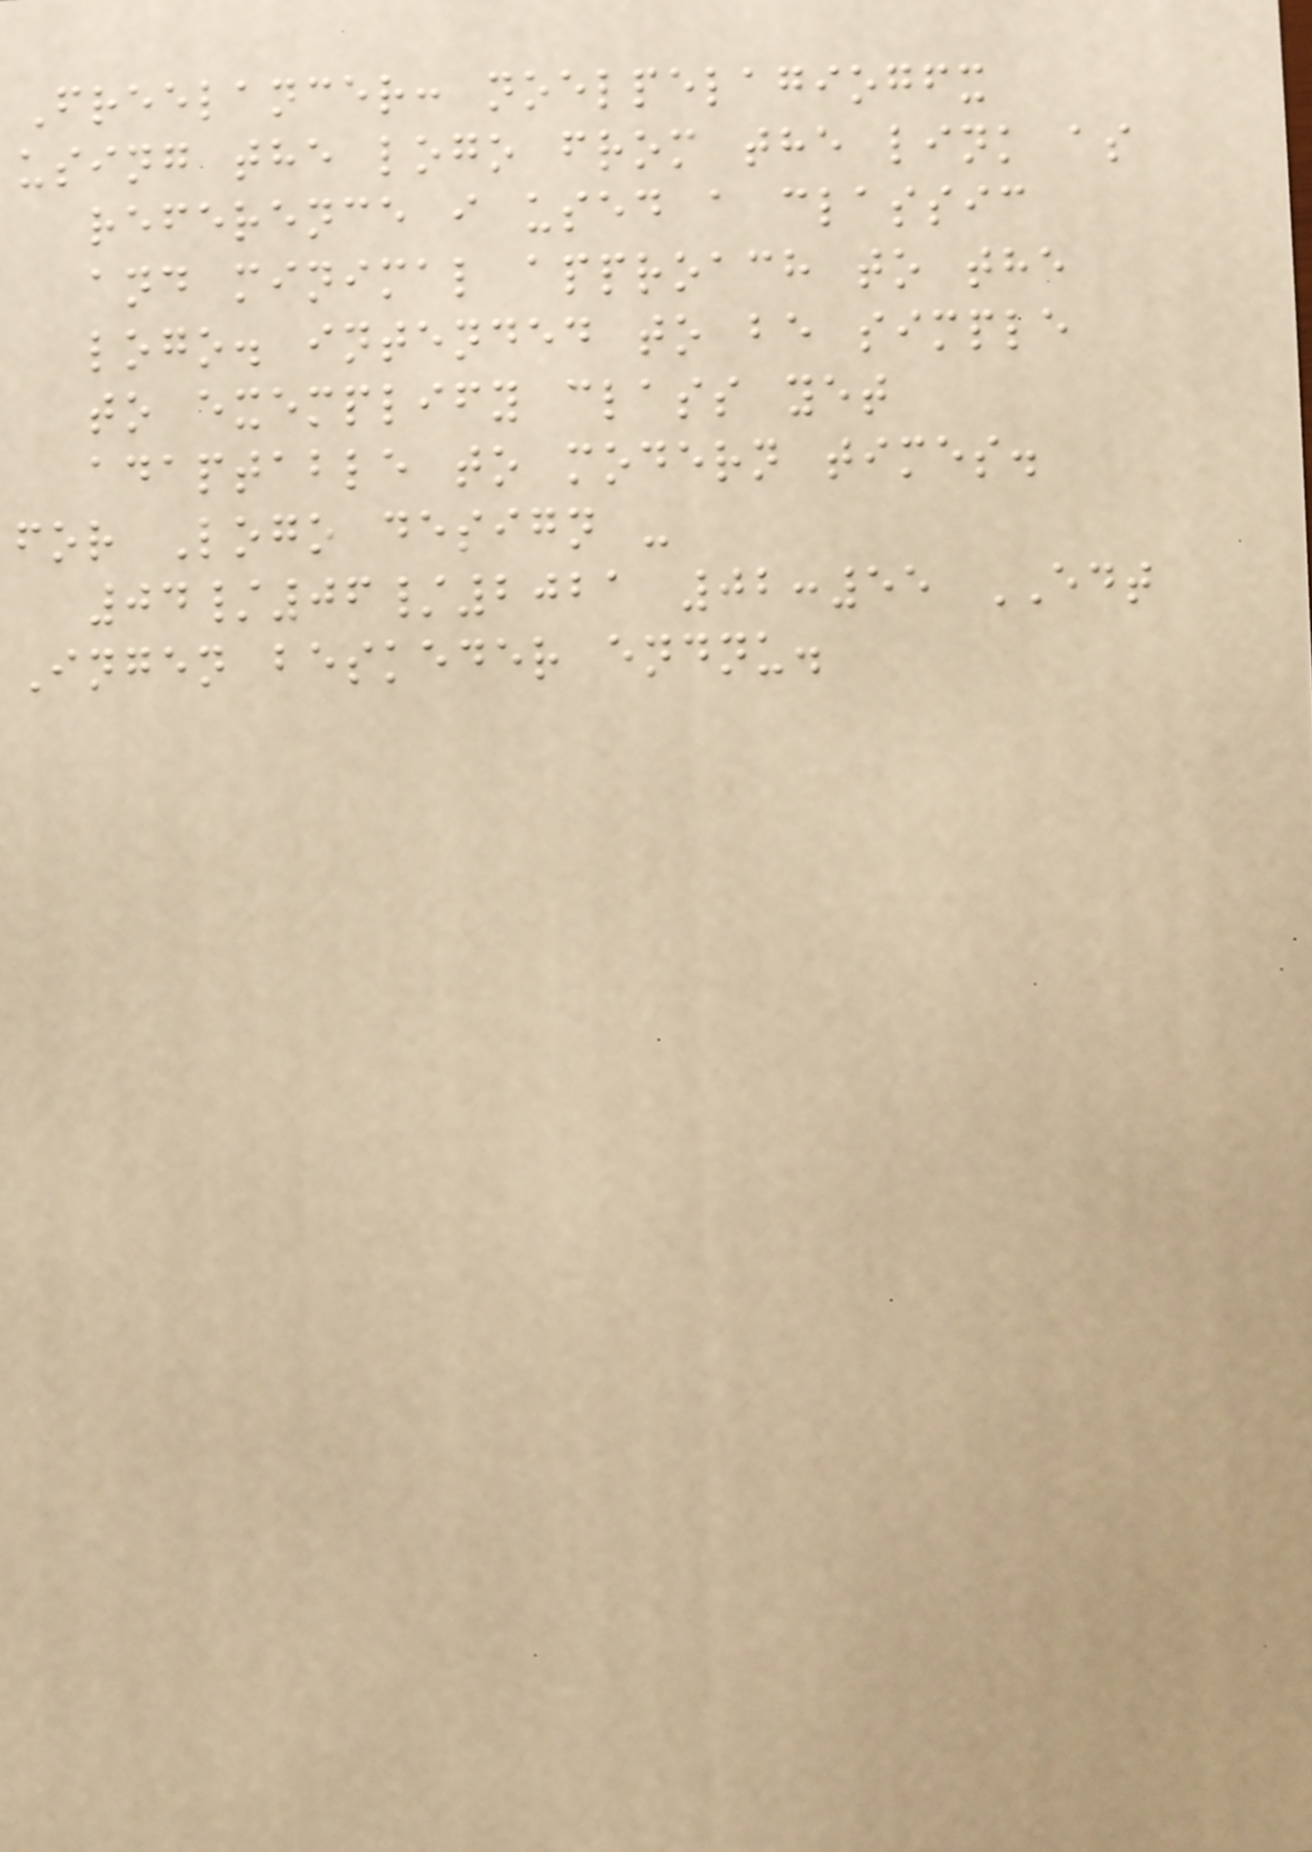Freelancer: noelpelagiogfx
using the logo from the link as
reference i used a classic
and minimal approach to the
logo. intended to be simple
to exemplify class yet
adaptable to modern times.
for Logo design -
04/06/2021 02:55 EDT
Ingen beskeder endnu.
